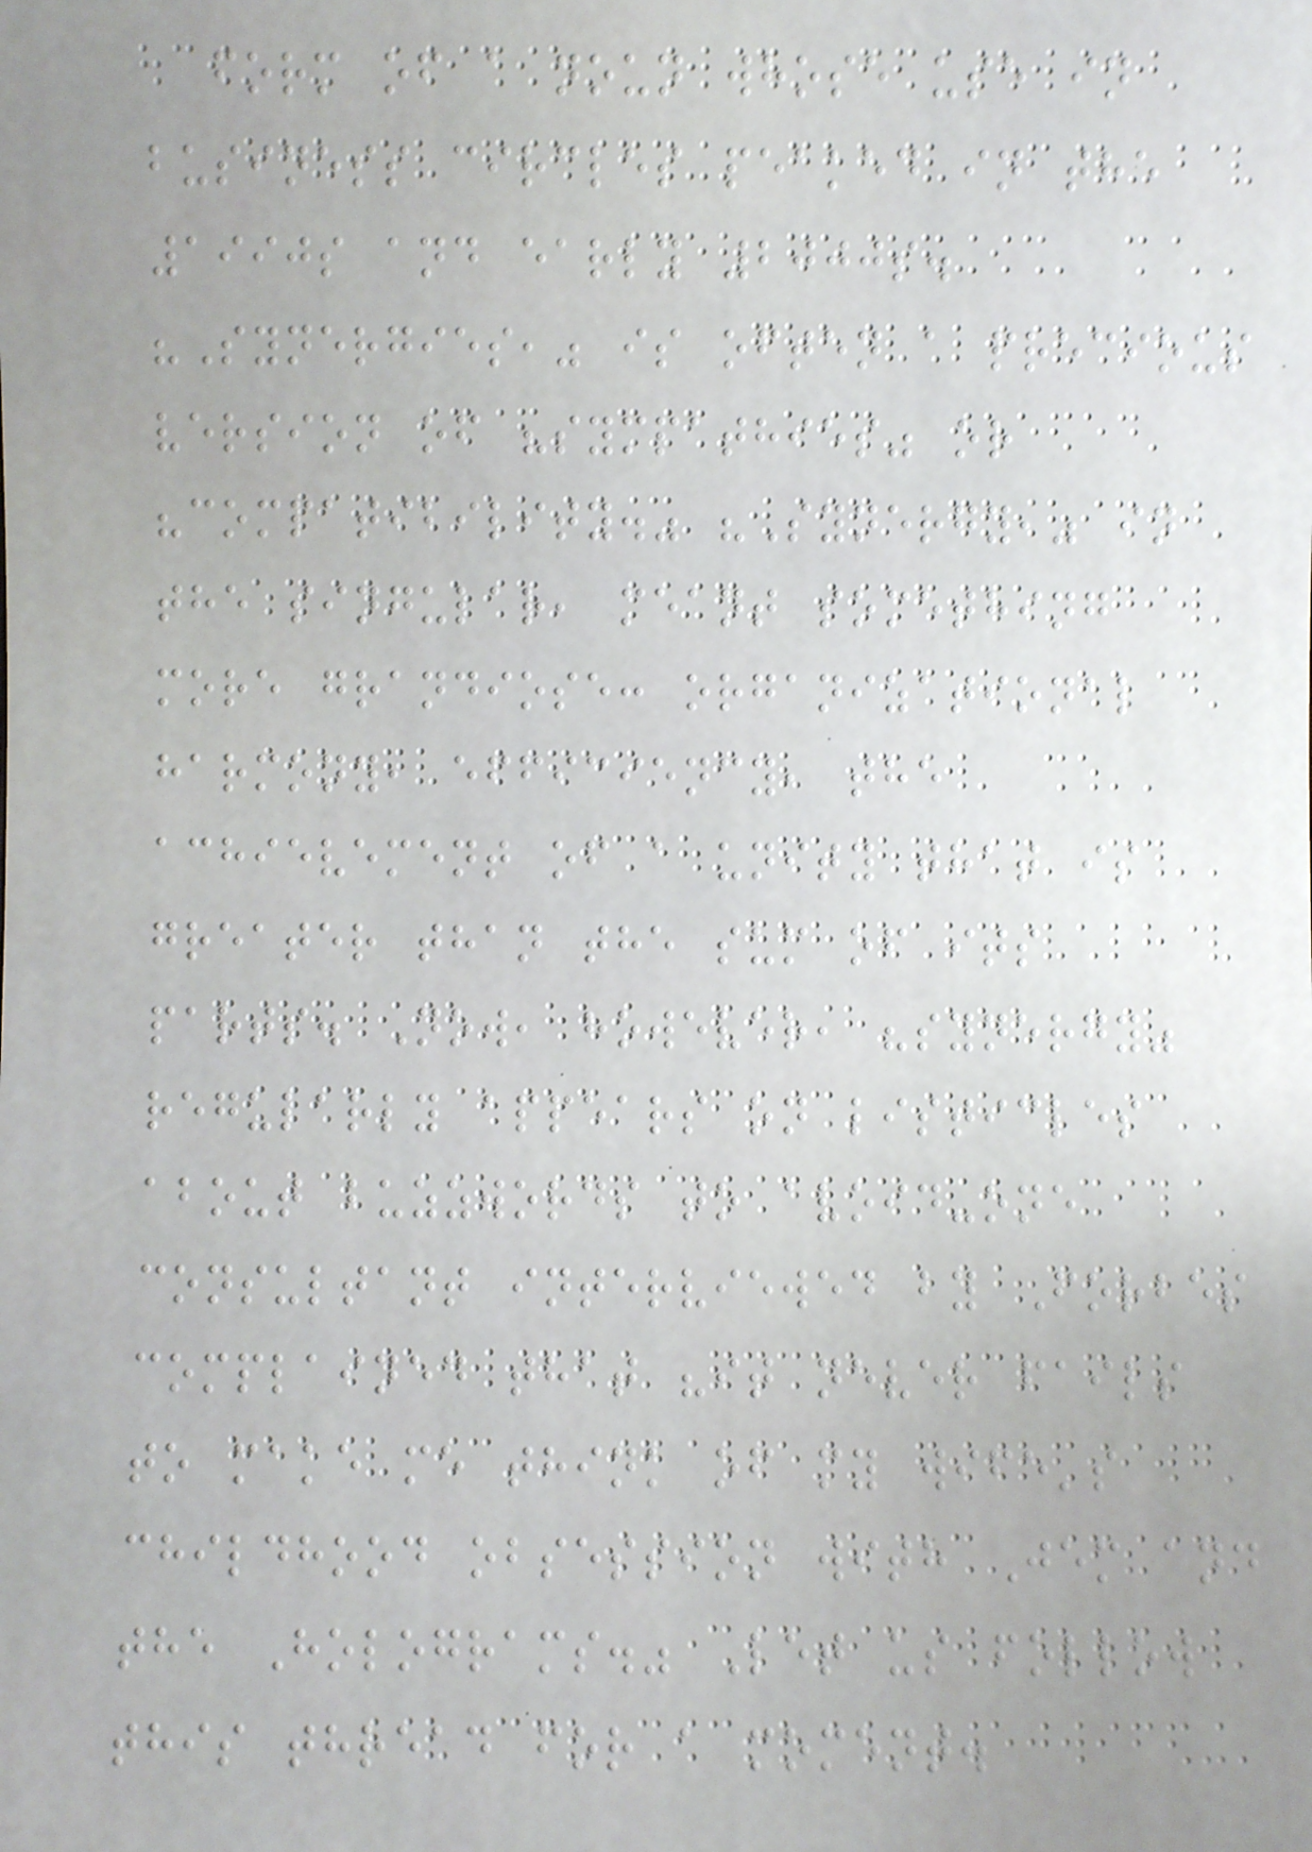form of a noun whose use in
business circles peaked in the
1990s and early 2000s.
"Synergies," is often a precious
version of "sympathies" or
"compatibility." "Synergy," in
the singular, meant something
more grandiose: organizational
harmony, efficiency, the
achievement of a unity that is
greater than the sum of its
parts. Now, however, "synergy"
regularly appears on listicles
about buzzwords to avoid-one
consultant interviewed by Forbes
complained that "it never fails
to make me think of my wife's
childhood obsession with Jem and
the Holograms." Let us follow
this thread for a moment.
